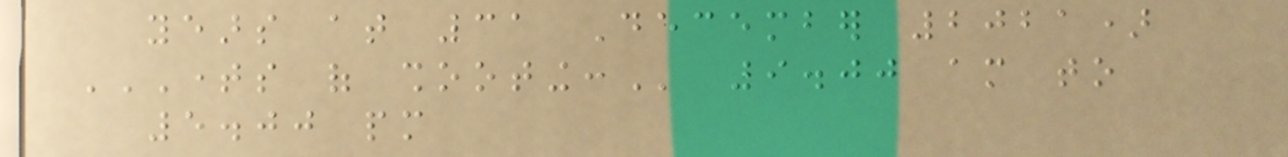years at 31 December 2021)
TIMES OF SHOOTING: 9.00 am to
5.00 pm
